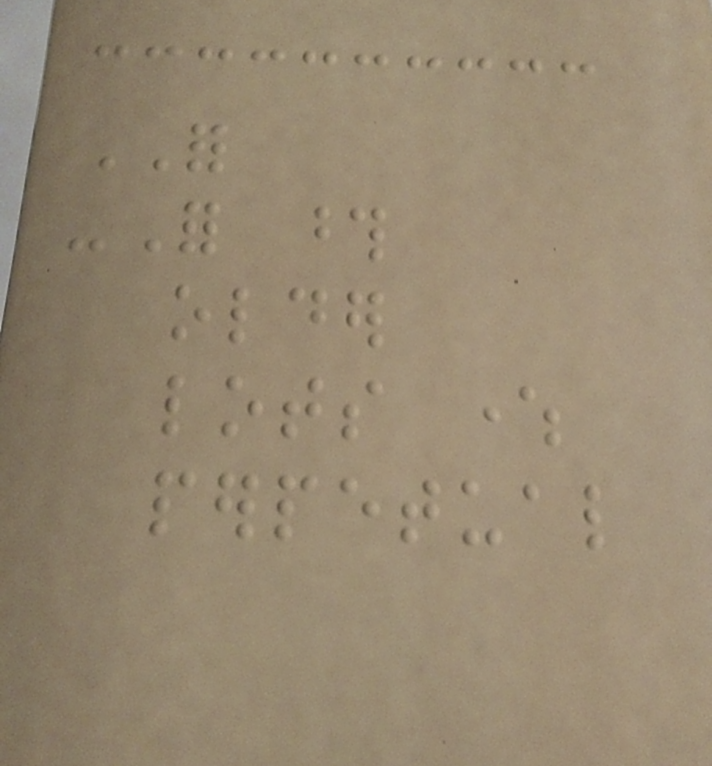FOR
-For those
older
lots where
perpetual
